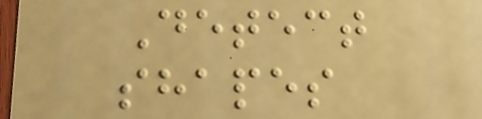Detect
shapes
